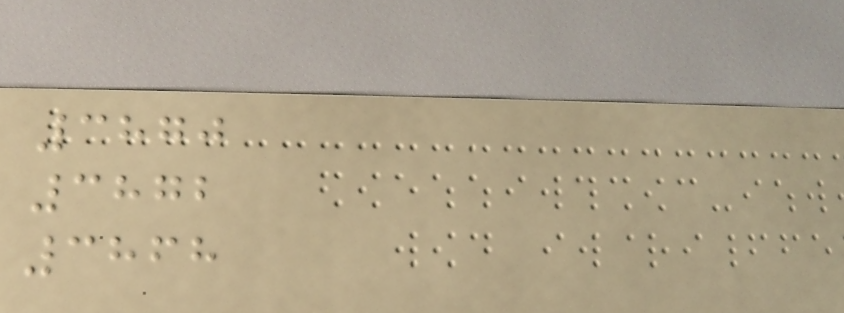3870
3872
3868
